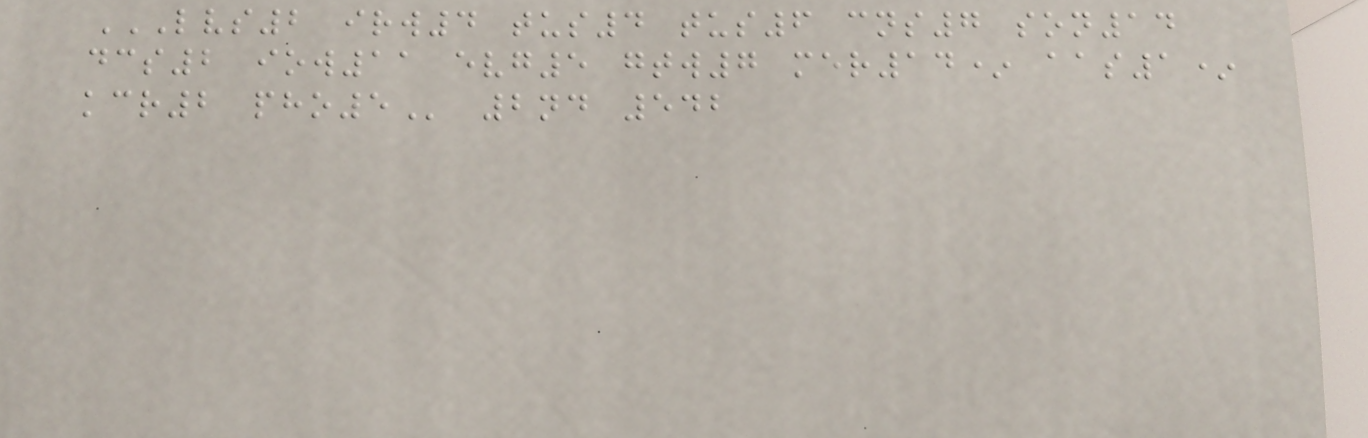LVS2 IRW4 TUS4 TUS6 CNS7 SON14
DCS2 IOW11 EVG5 GTW7 MER14* AAS1*
KCR2 PHO5 2nd 542
